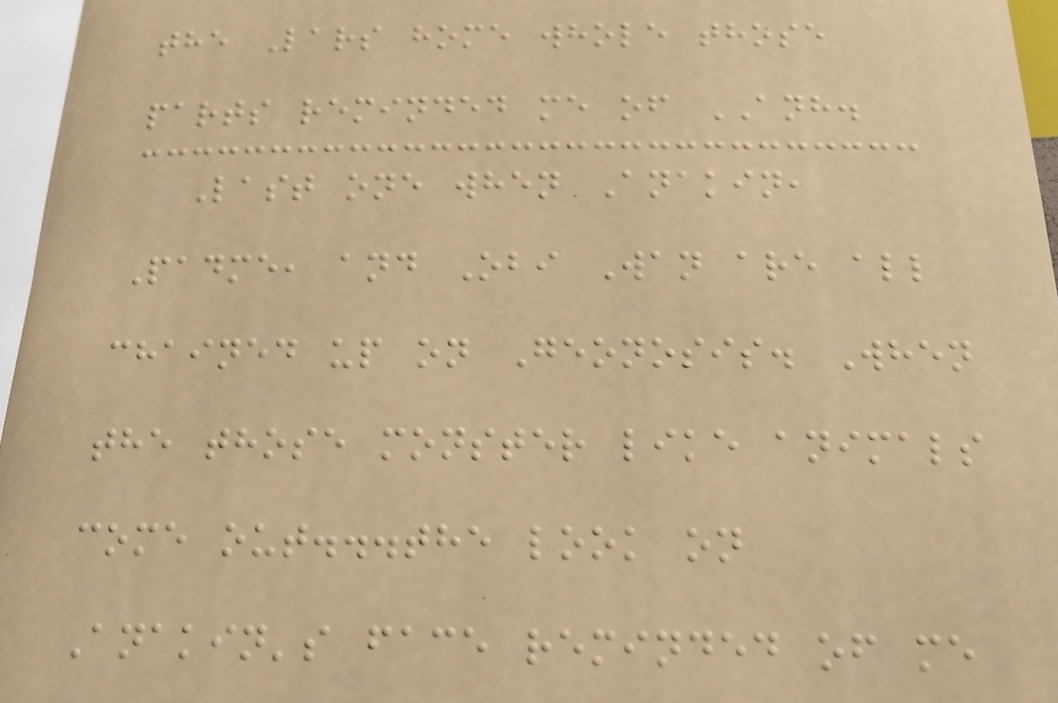the Lars home whole those
parts reminded me of ANH.
Last one when Anakin,
Padme, and Obi Wan are all
chained up on Geonosis. When
the those monster like animals
come out...the look on
Anakin's face reminded of me
